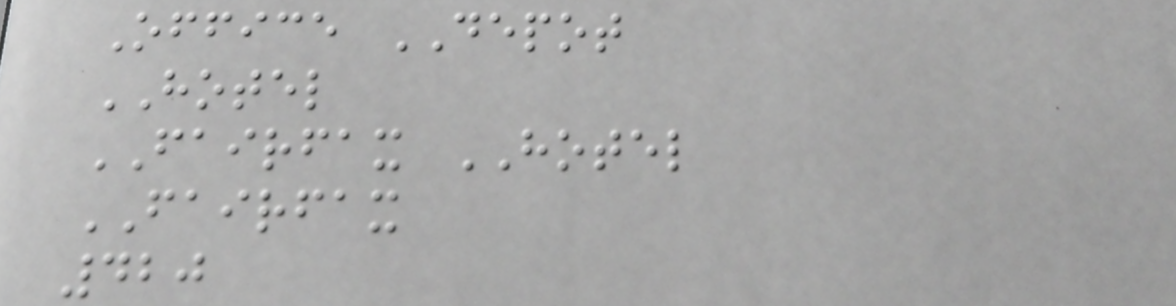Office DEPOT
HOTEL
FAIRFAX HOTEL
FAIRFAX
420
